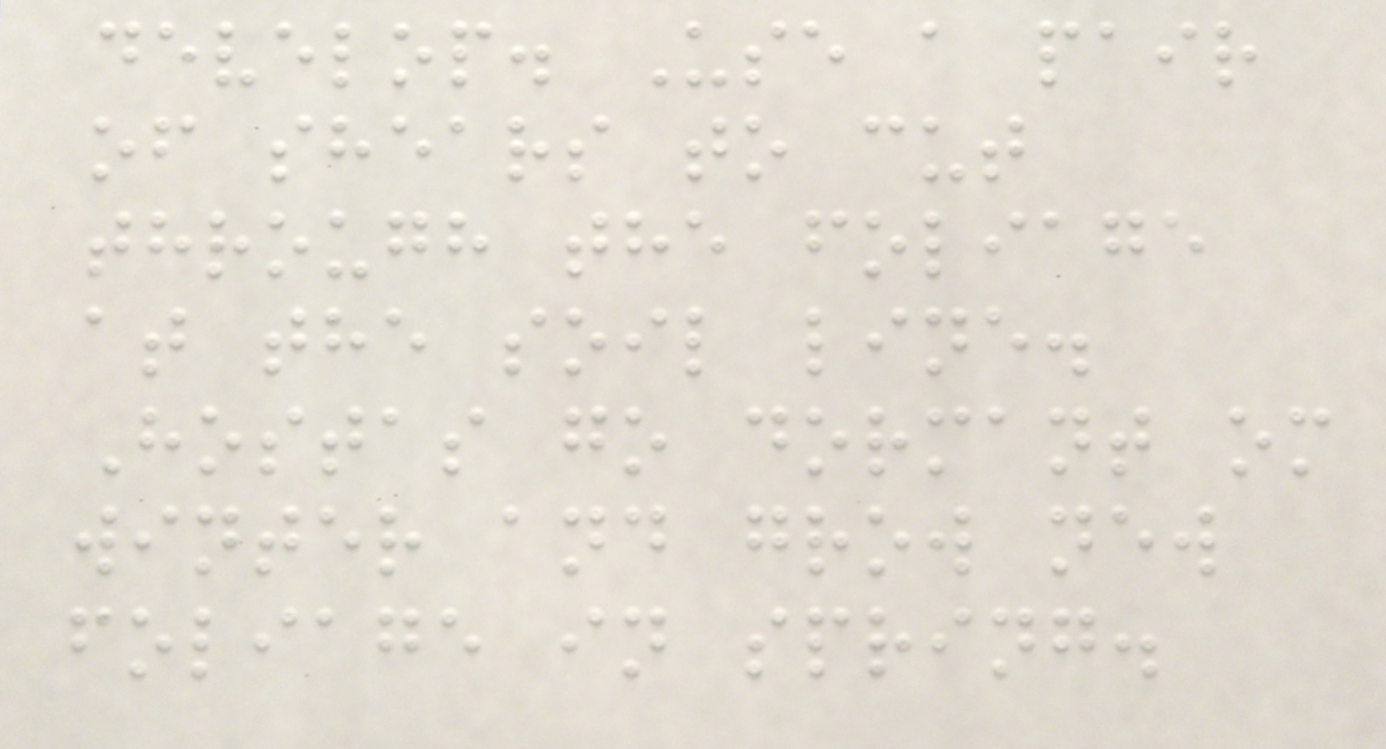develop. Use a pair
of shears to cut
through the foliage
at the soil line.
Hostas go dormant om
winter and grow new
foliage in spring.
